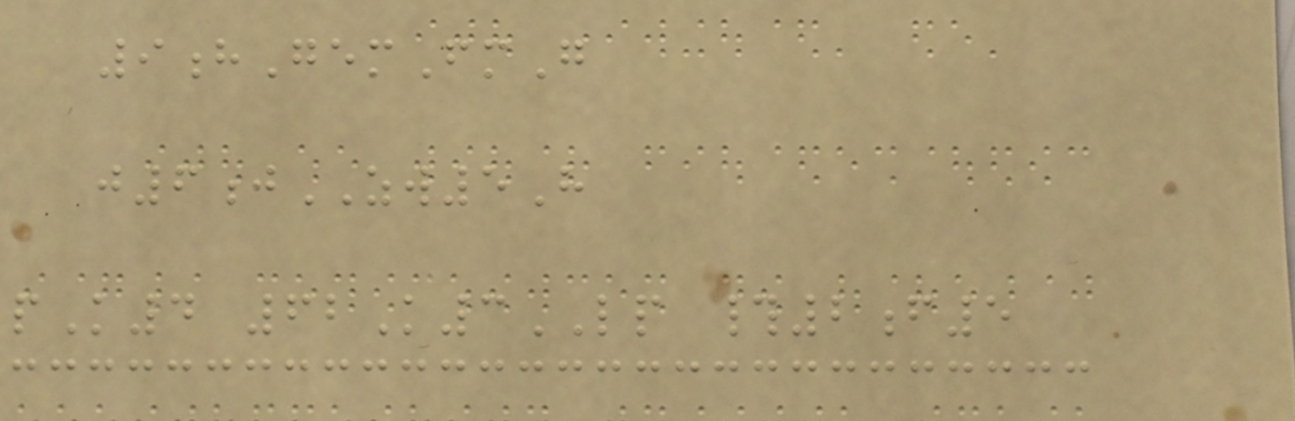9hGemFmG
j6jZW5H
pK4 62K3LP #2f5
